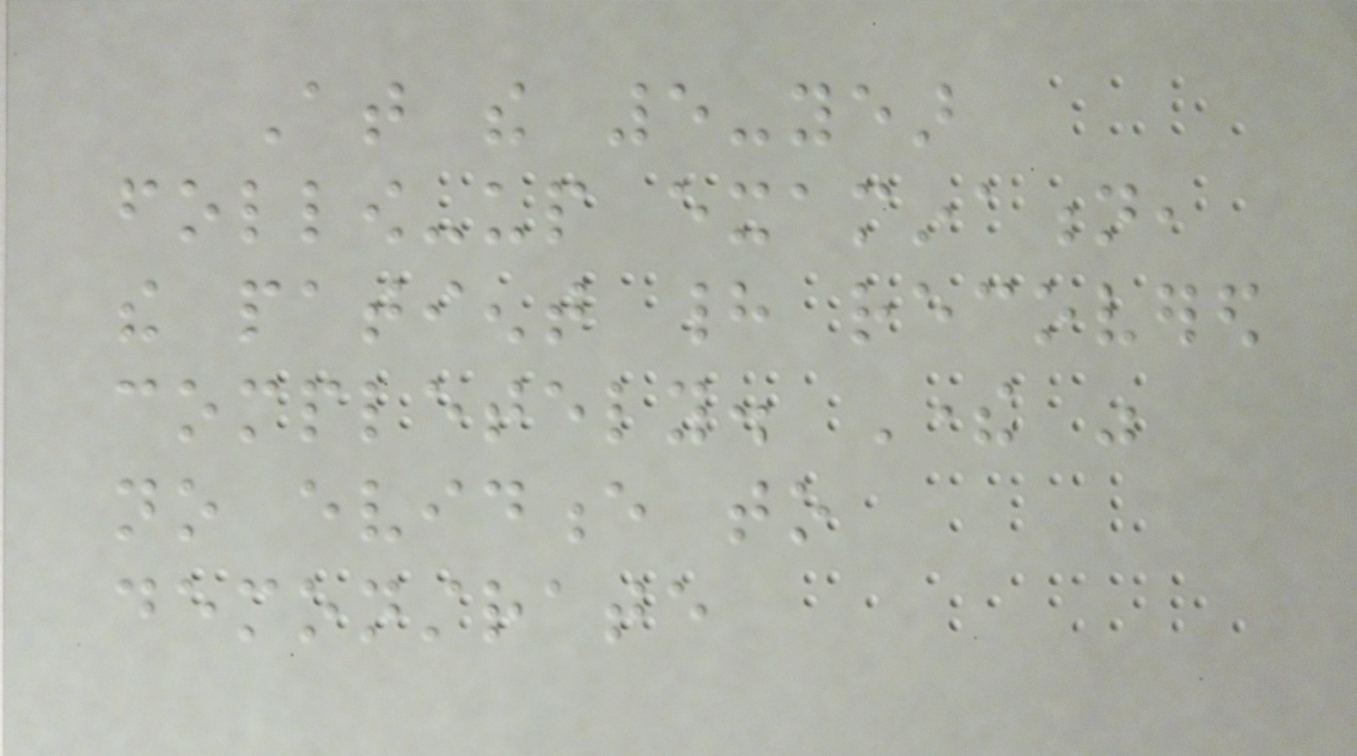At the 5-year
follow-up examination,
the patient had recovered
completely. There was
no evidence to
demonstrate
